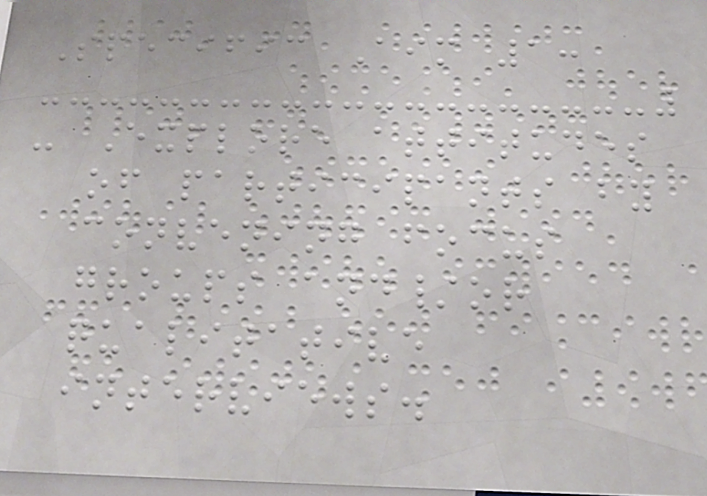Specific Aim 1:
- Explore attitudes
of participants by
convening focus
groups and/or
qualitative
interviews.
